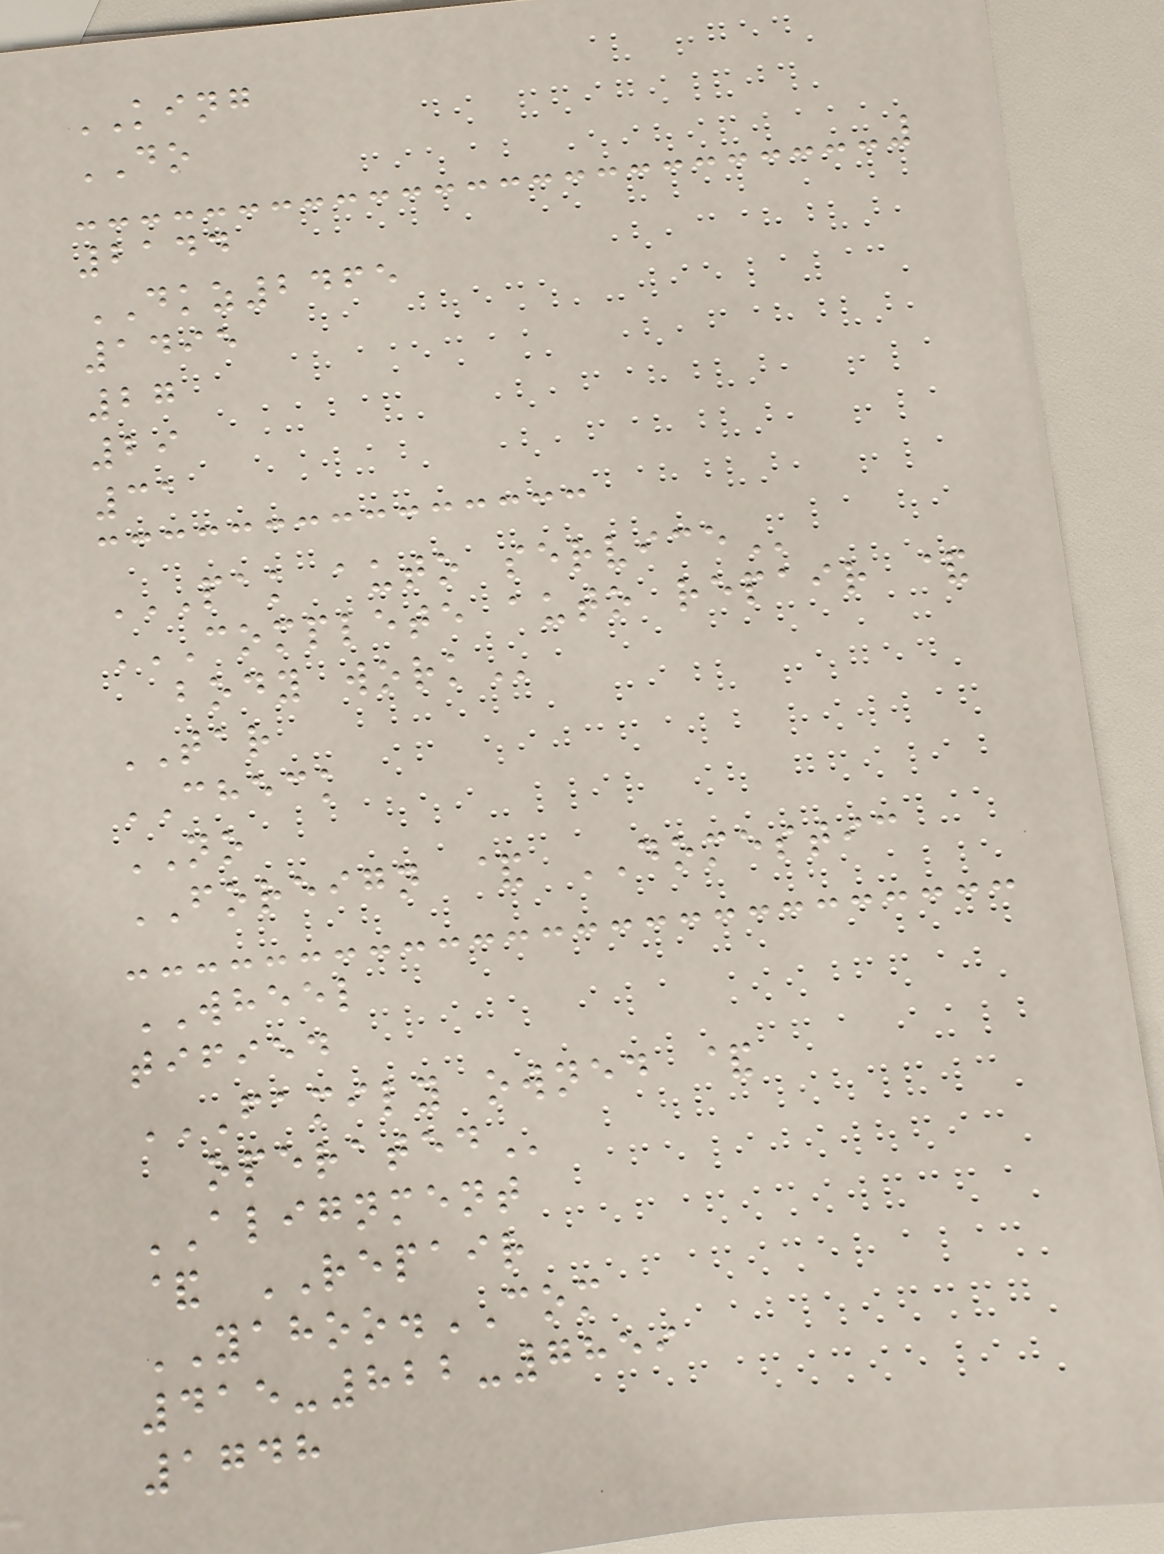KING
DO
2144
DKZ2465
1495
27
29
31
PAK AUTO SERVICE
COMPLETE AUTO REPAIR &
BODY WORK
TAR
CHECK
NO
FOREIGN & DOMESTIC
WHEEL
tified
FAMILY OWNED &
OPERATED
ALIGNMENT
& REPAIR
YAHOO.COM
415-822-7859
1748
